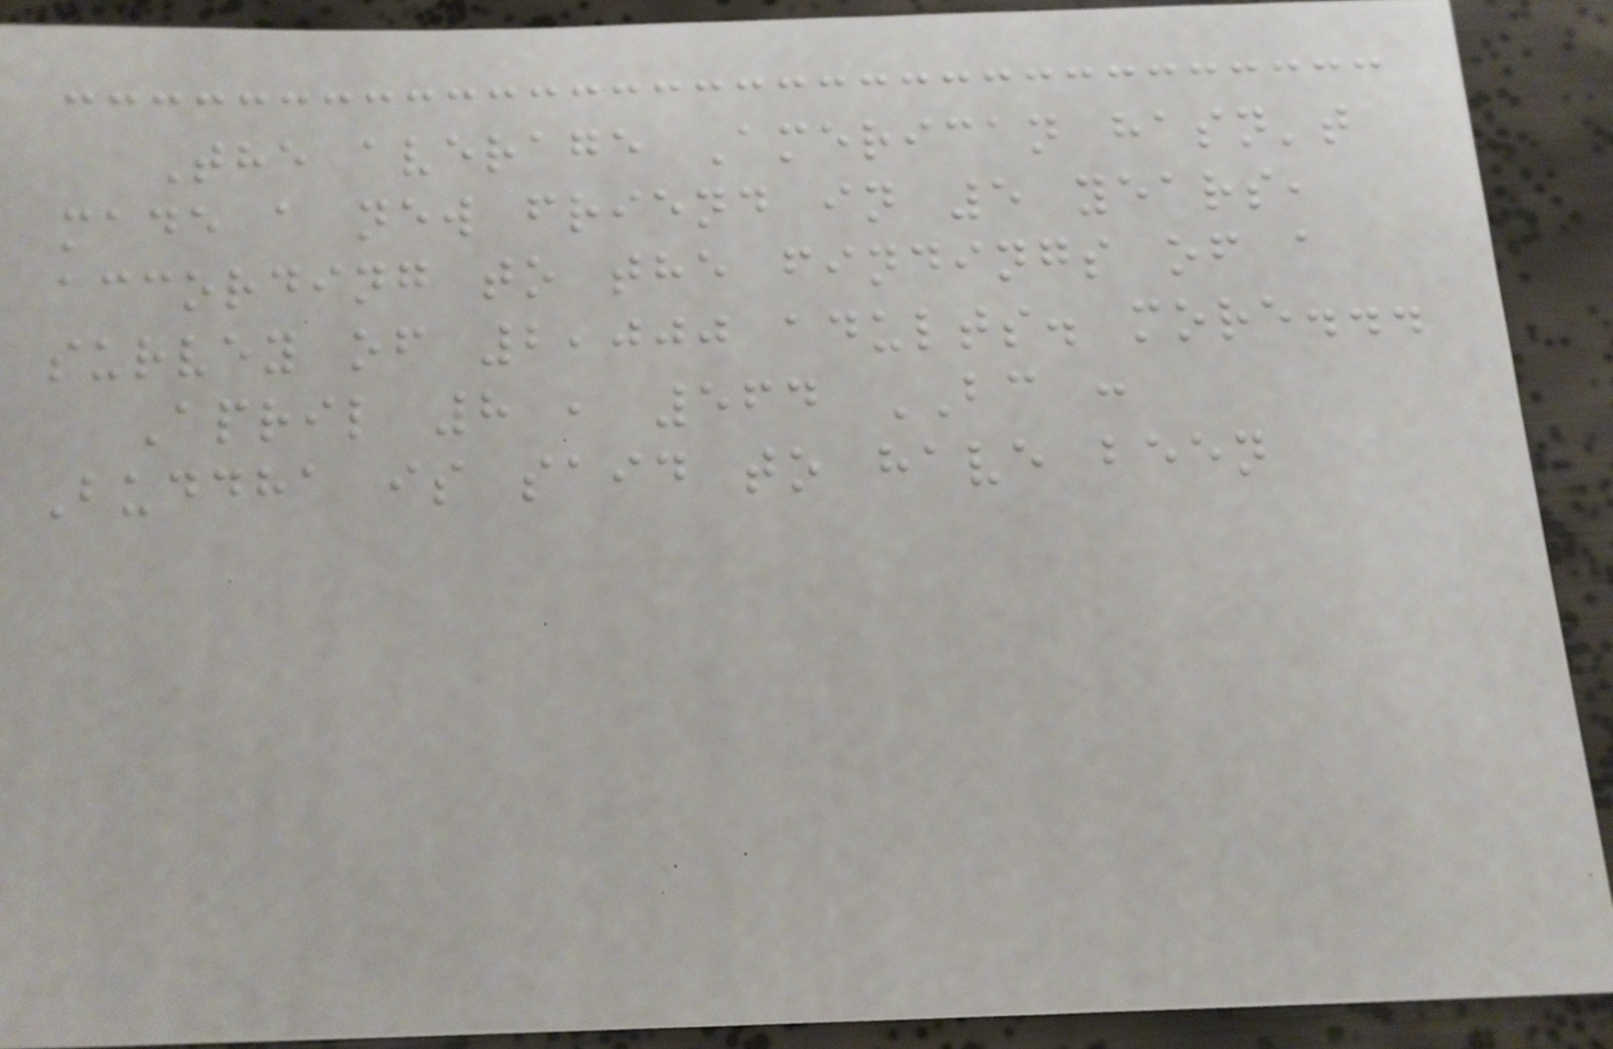The average American hasn't
made a new friend in 5 years,
according to the findings of a
survey of 2,000 adults. more...
April 8 , 564 BC :
Buddha is said to have been
